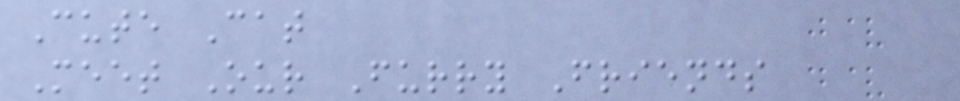Cute Cat
Meet Our Furry Friends
